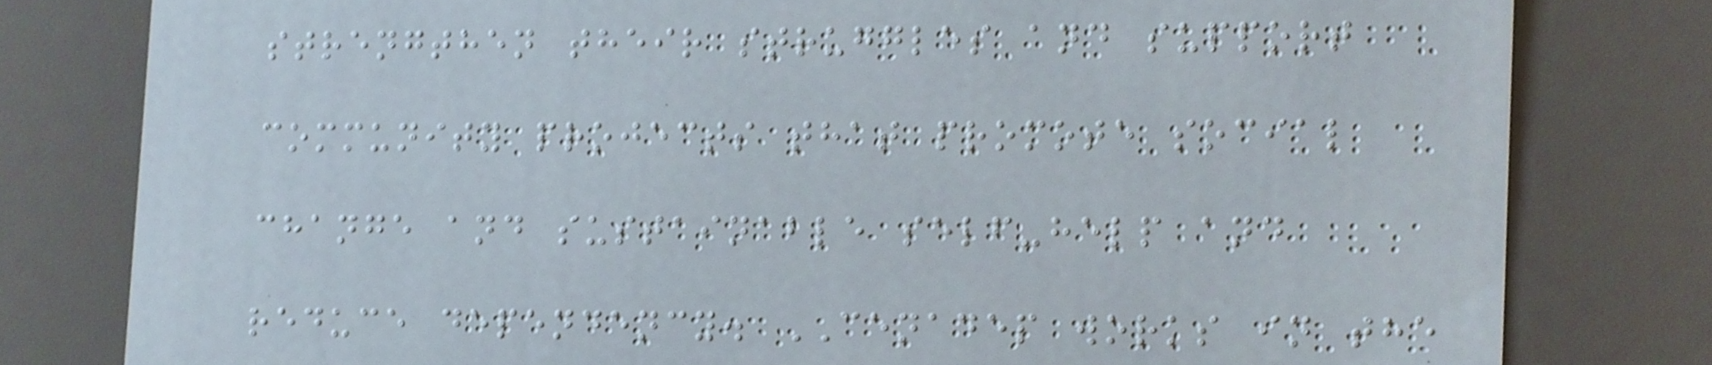strengthen their struggles and support
community projects that promote social
change and sustainable self-help and
reduce dependency. CENADEP works in the
